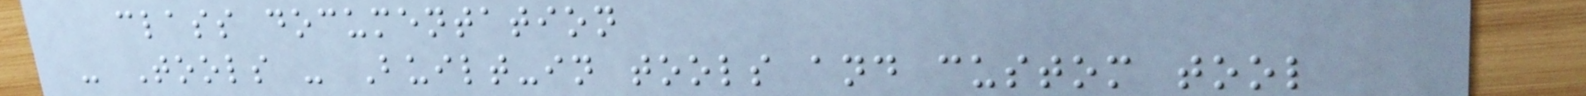class documentation
- Tools - Built-in tools and custom tool
